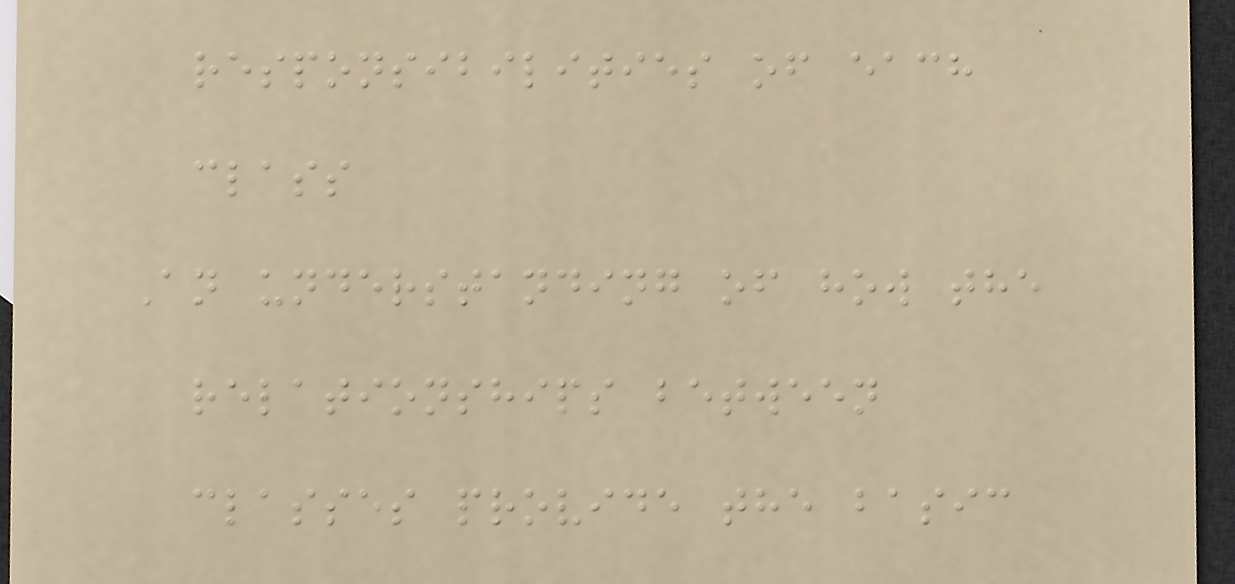responsibilities of each
class
An understanding of how the
relationships between
classes provide the basic
